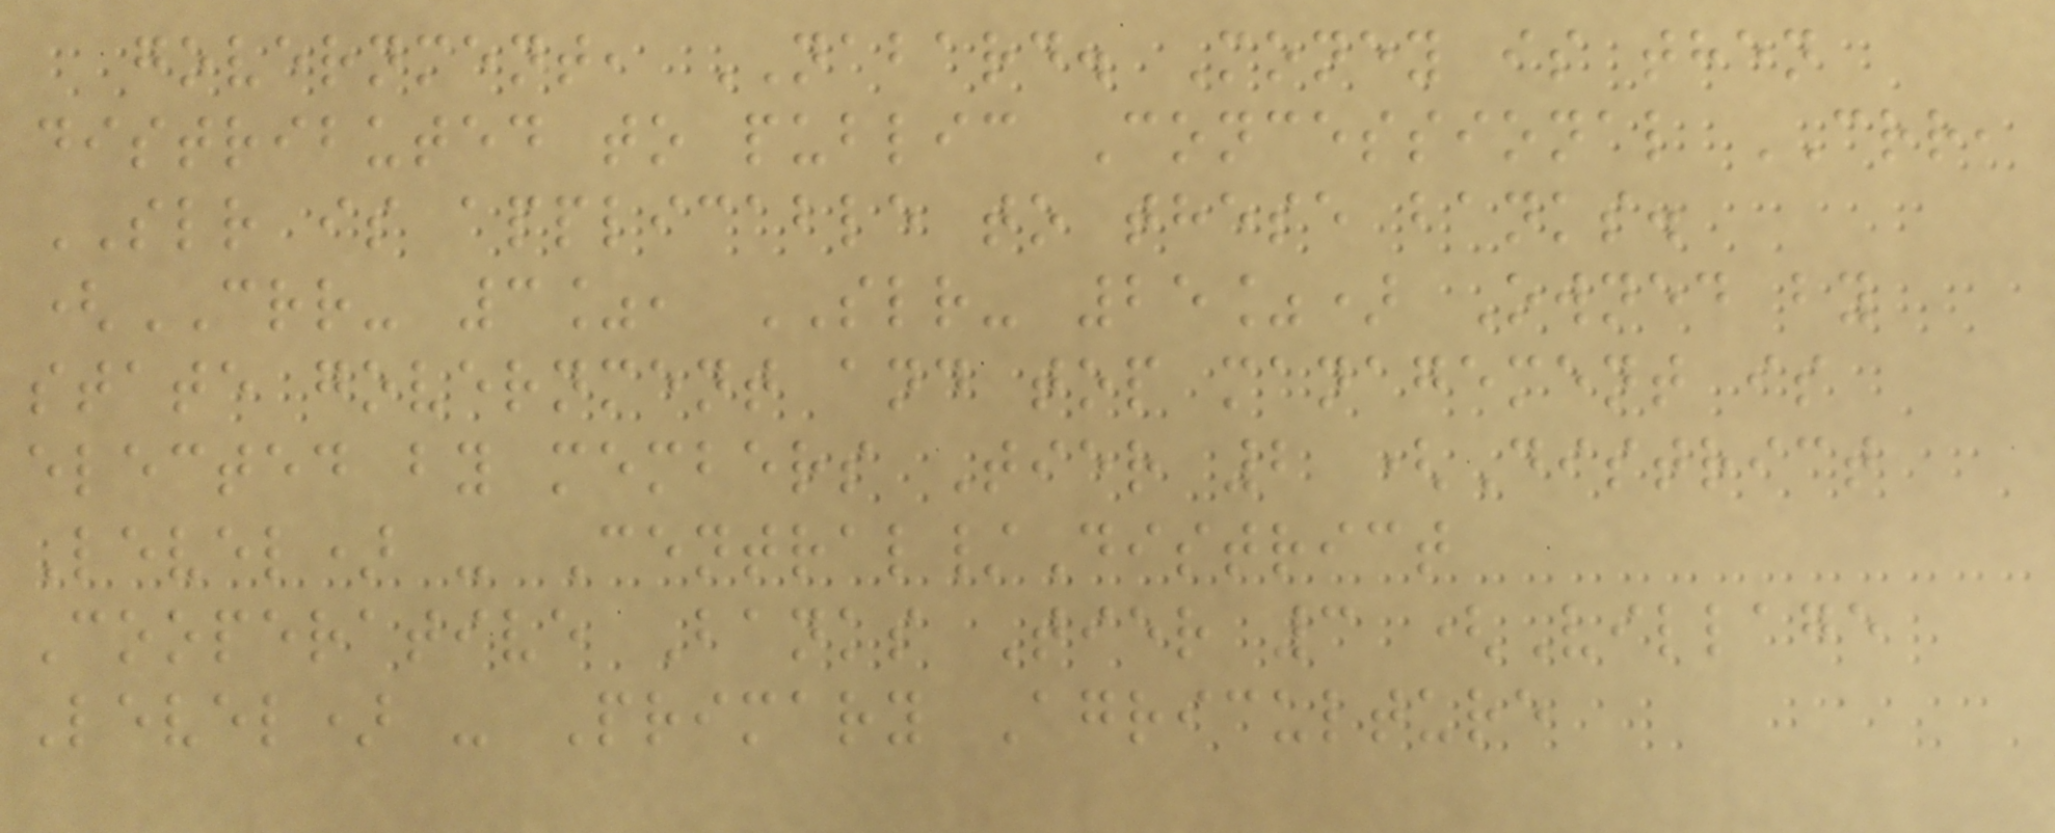government, NABARD. Money is then
distributed to public Concessional CRR,
SLR is applicable to these banks.
(CRR- 3%, SLR- 25%) Owned by
state government and top management is
elected by members Tier 2 (District
Level) - Central/District
Cooperative Banks Tier 3 (Village
Level) - Primary Agriculture
